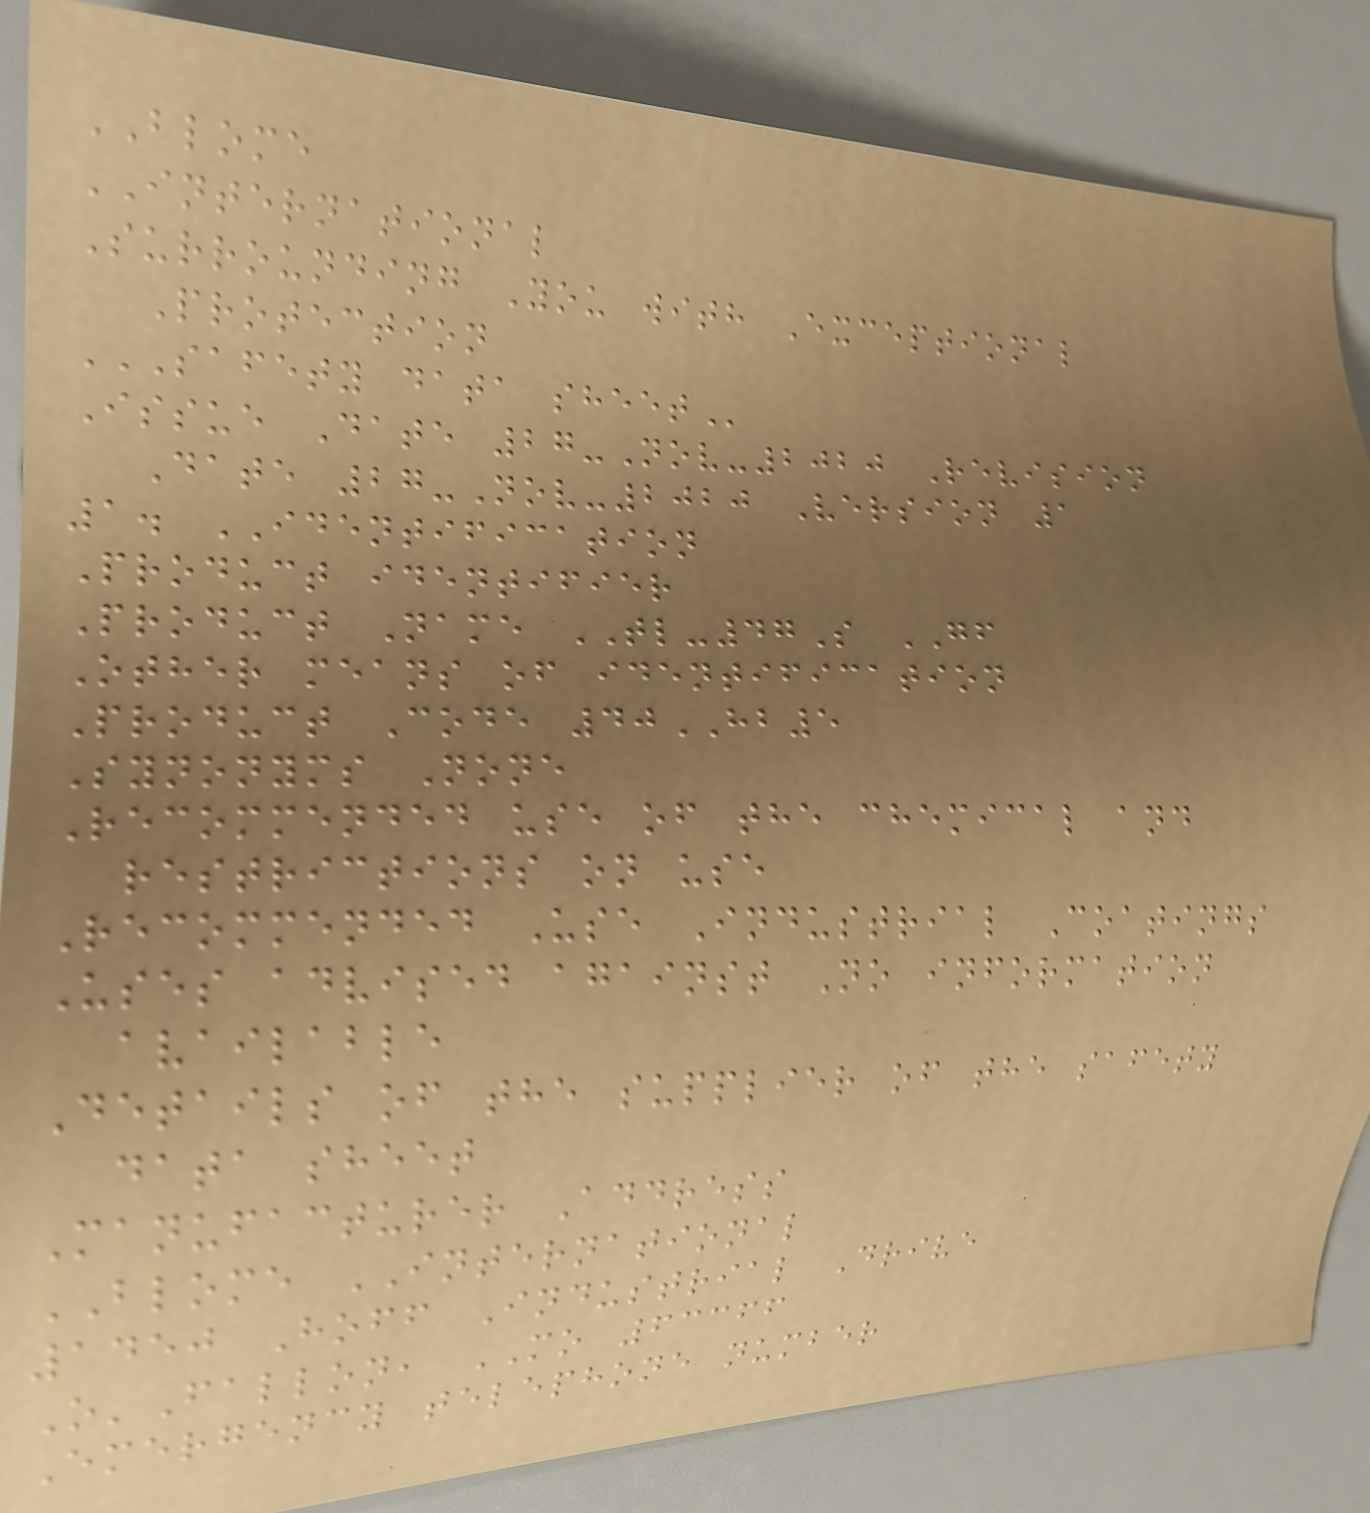BLOME
INTERNATIONAL
Surrounding You with Exceptional
Protection
SAFETY DATA SHEET
Issue Date 27-Nov-2020 Revision
Date 27-Nov-2020 Version 1
1. IDENTIFICATION
Product identifier
Product Name TL-47S GF
Other means of identification
Product Code 40HB5
Synonyms None
Recommended use of the chemical and
restrictions on use
Recommended Use Industrial Coatings
Uses advised against No information
available
Details of the supplier of the safety
data sheet
Manufacturer Address
BLOME INTERNATIONAL
1450 Hoff Industrial Drive
O'Fallon, MO 63366
Emergency telephone number
